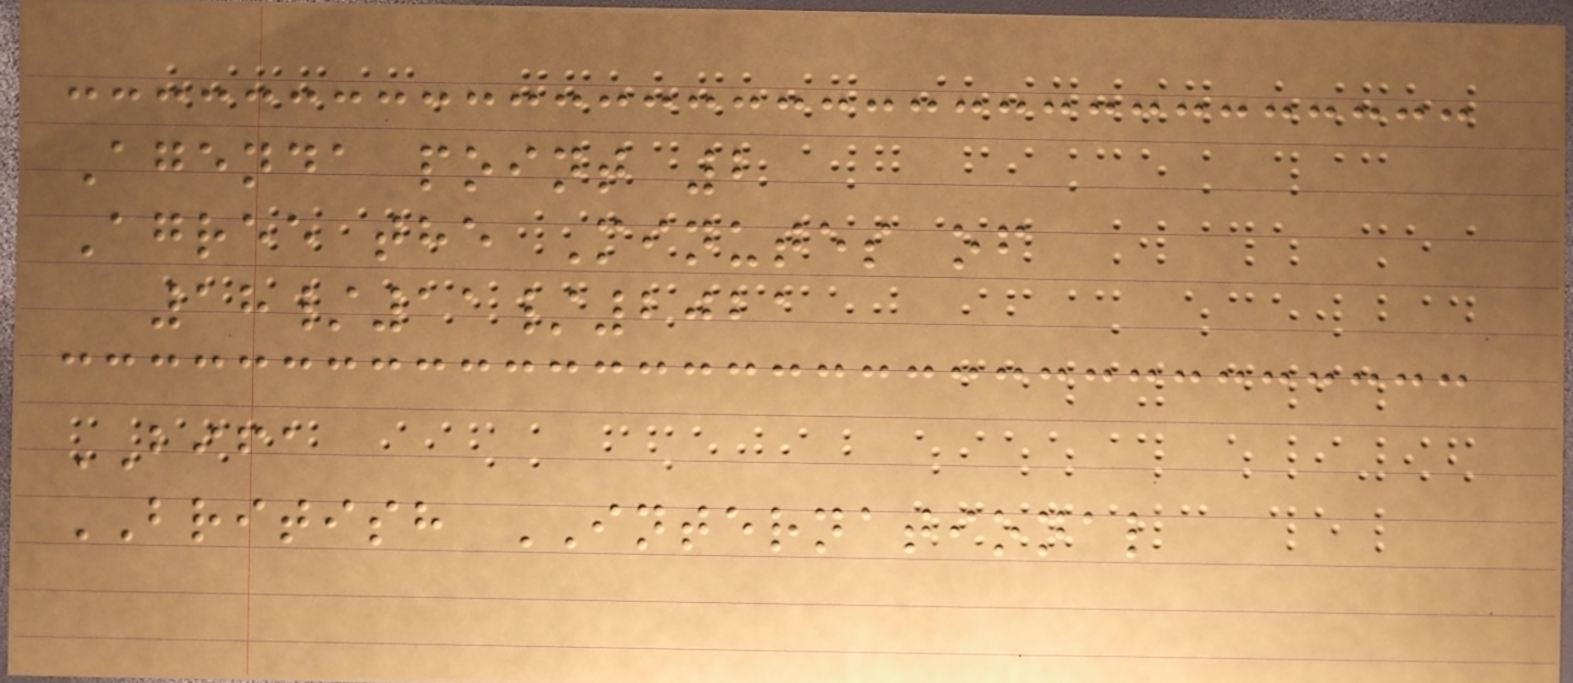Agenda point 2
Agree the Minutes of
18/11/2021
BIFA
BRITISH INTERNATIONAL
